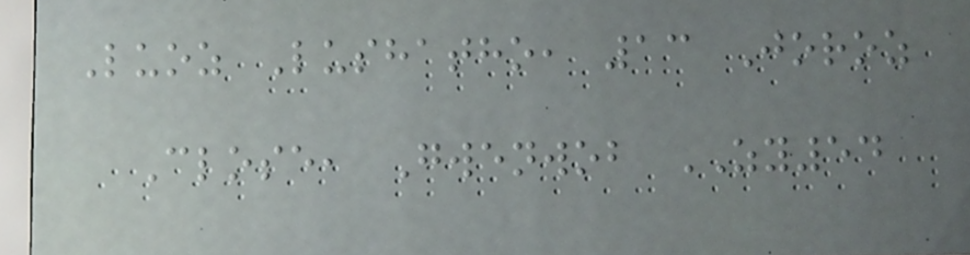Luoz Lushatho, 13 Joroz
Close, Gwenwob ZY54
